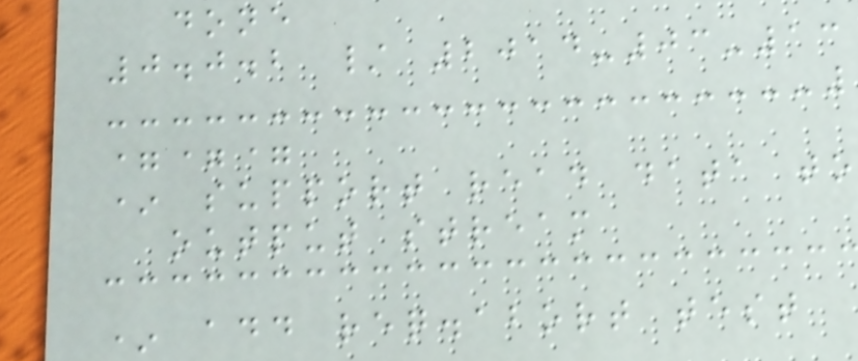done
0.0.2 / 2014-03-13
===
* support read data to
output stream
* add req.abort test
